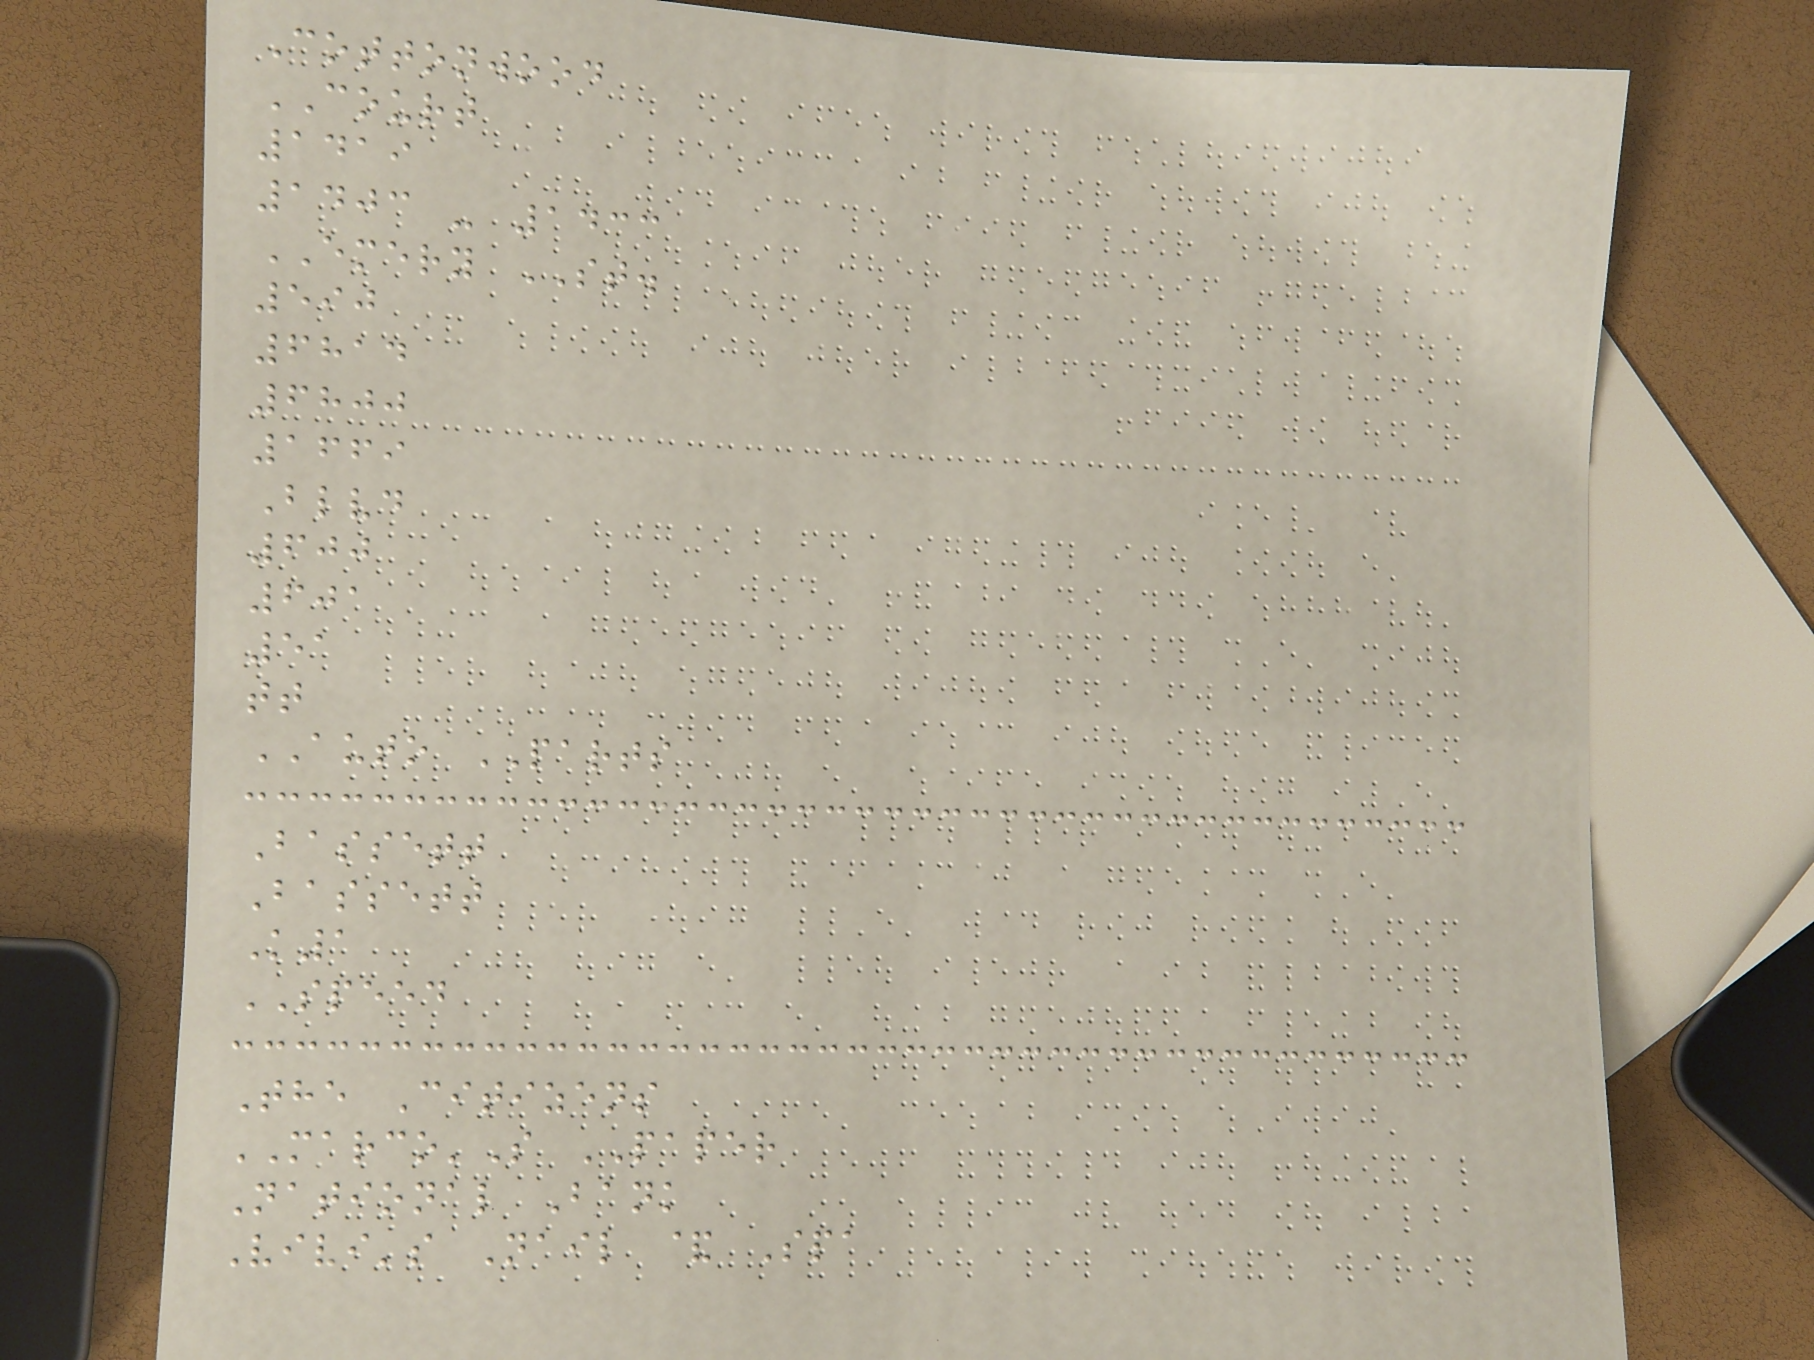Cottonwood
COURT
1419
1403 - 1433
EMERY ST.
590
6814
6800
1669
Blvd
600
601
51
tt
AUTO PARTS
Bassett
Bassett
K1
SPEED
The Citizens
MARCO'S PAPER
National Bank
Vivi's Nail & Spa
